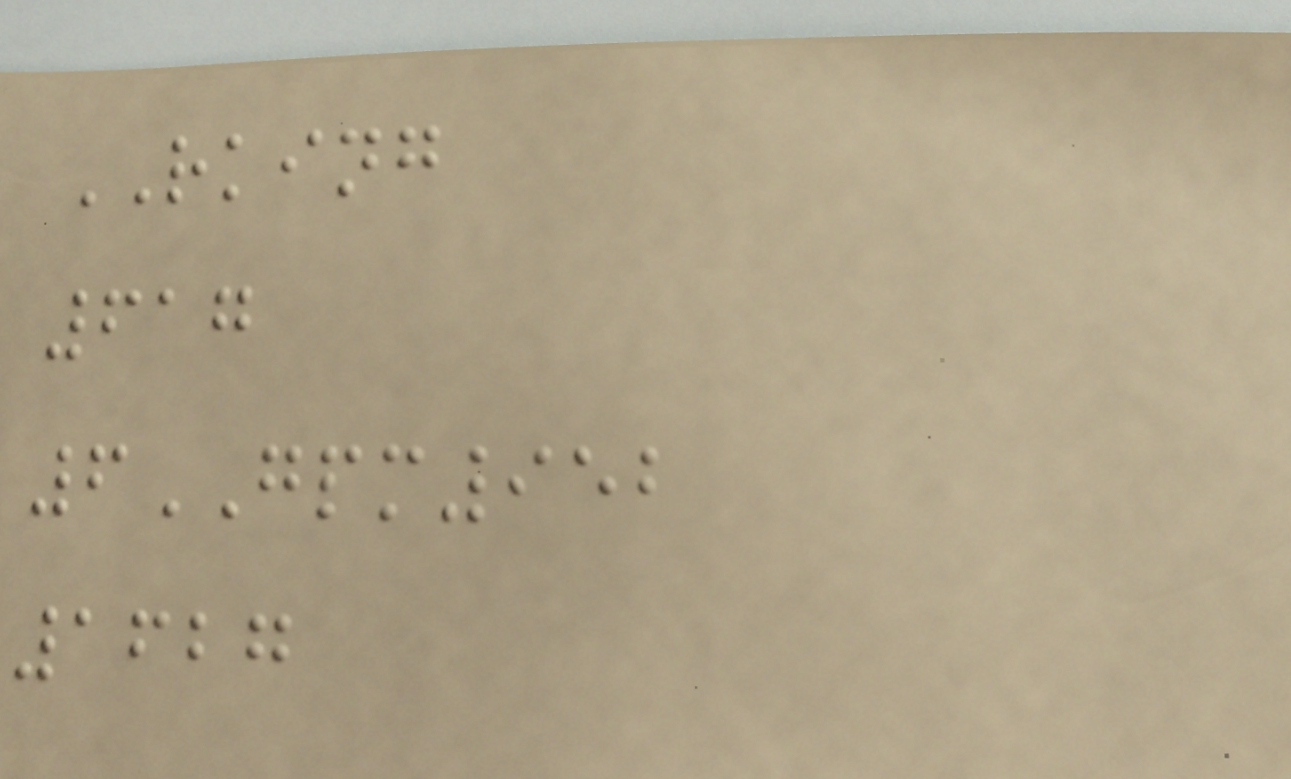RKING
617
6GPM952
1627
